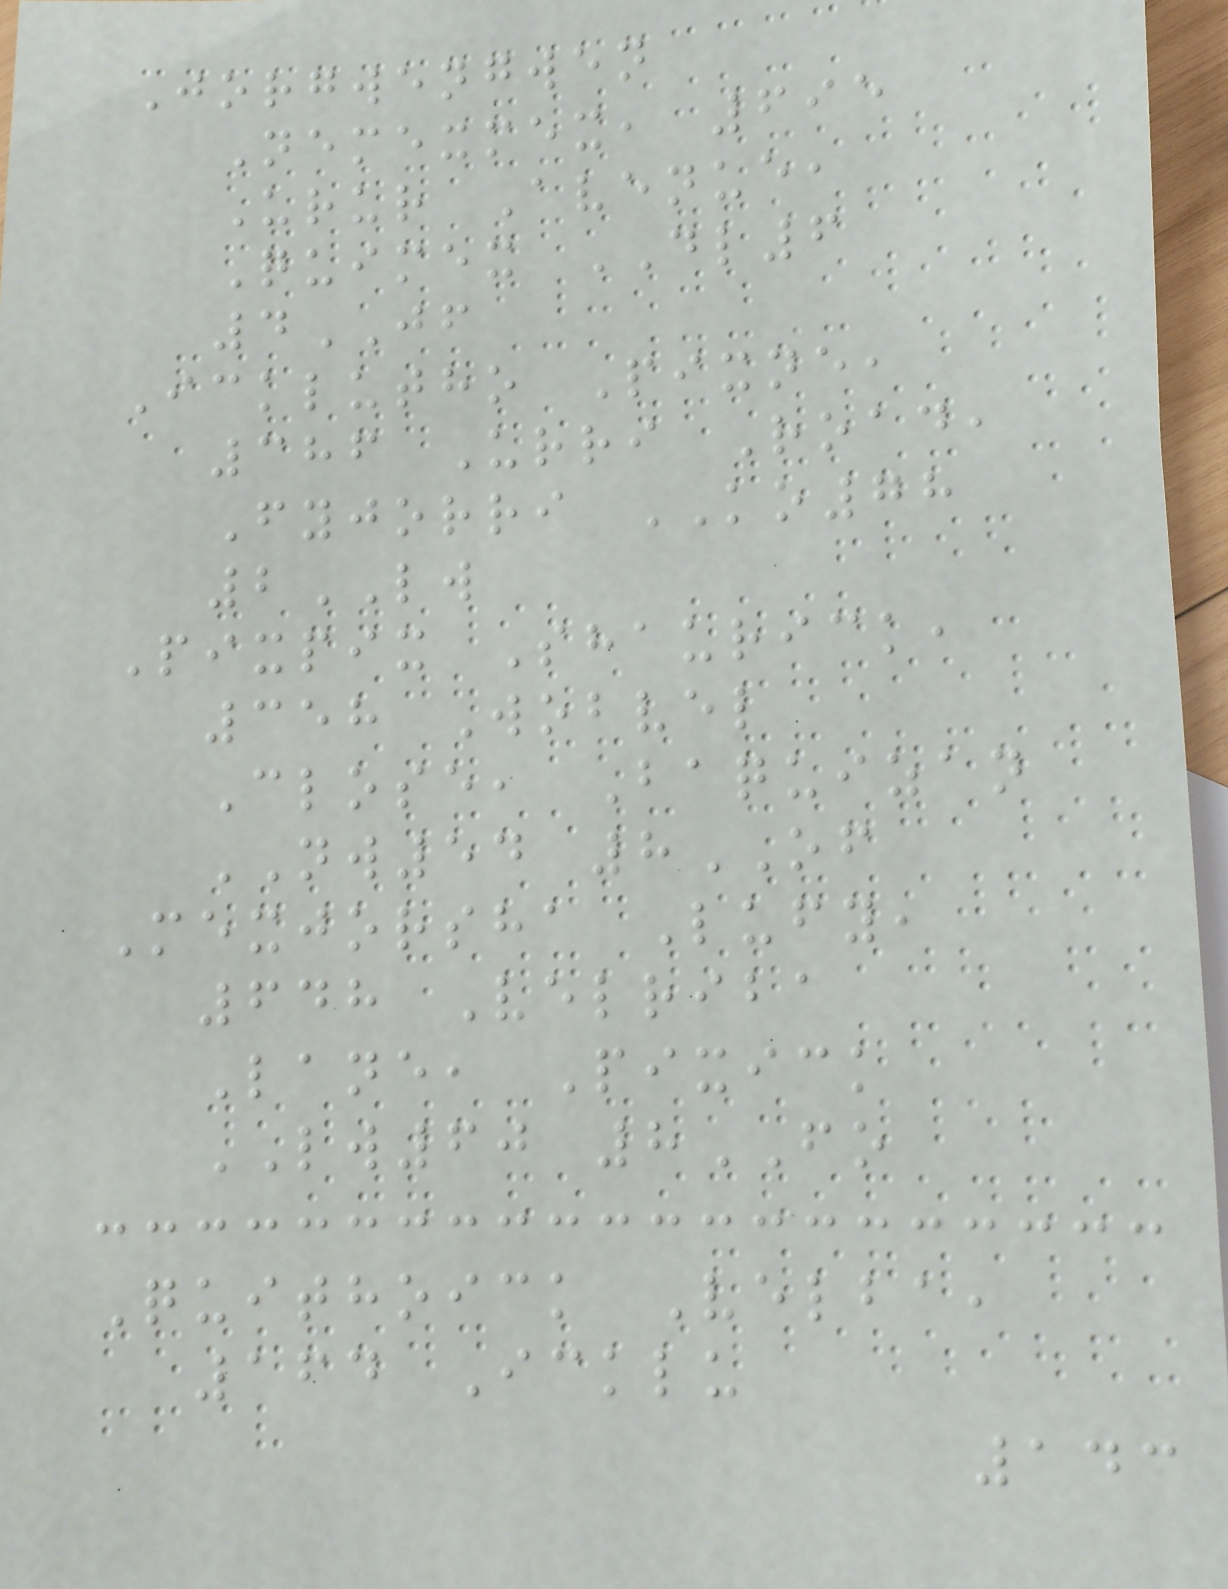Jorgwengwen
Nemexmex, 695
Urur Avenue,
Quimex DL6
4JF
Icklutho Pixne,
386 Urri Road,
Fyjorri KO78
2LW
Pixpix Shaurick,
358 Wobvel
Close, Baquizan
NW54 8OF
Mexjorsha Lufy,
648 Velriba
Lane, Pixick
LW60 8FO
Quithoick Velba,
164 Icklu
143
